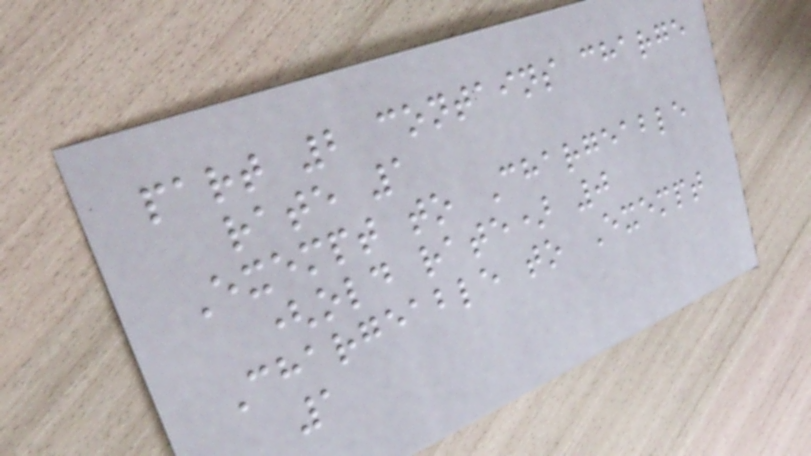part 2 contains charge
rate 1
Exempt to Chargeable
(old rate) 0
Chargeable to Exempt
1
